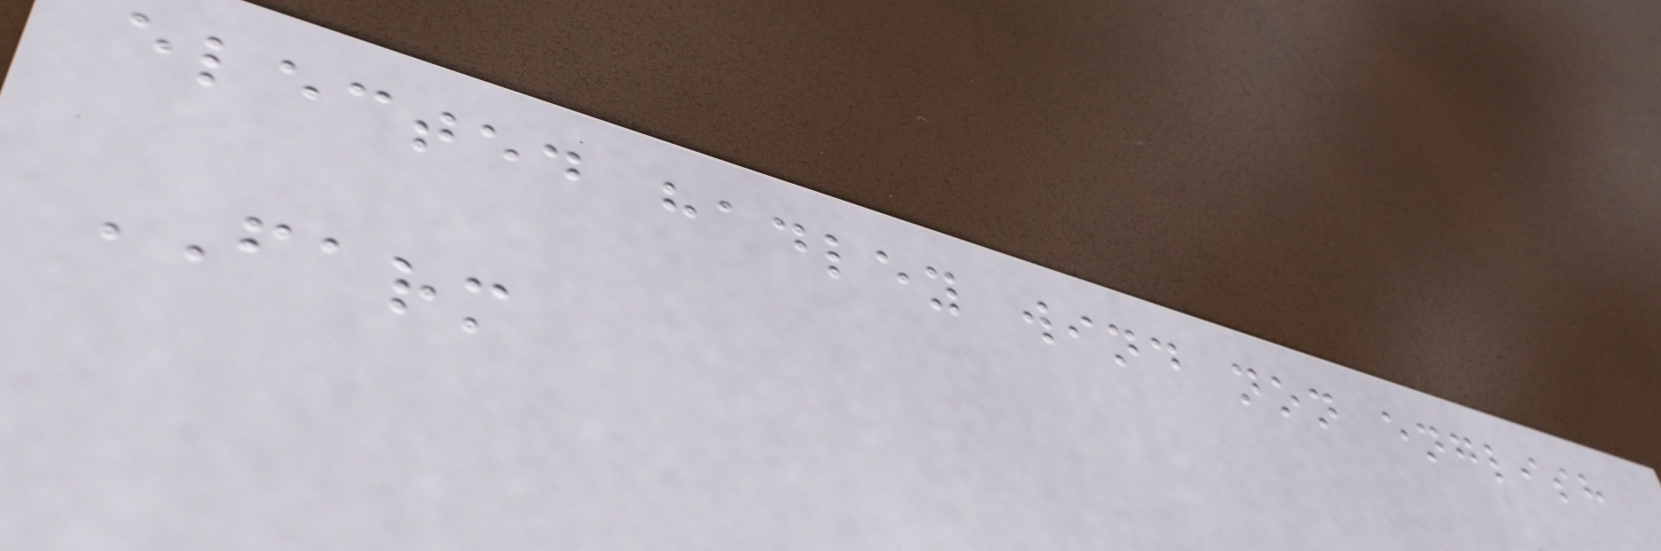elected hadley wind non english
FARM
